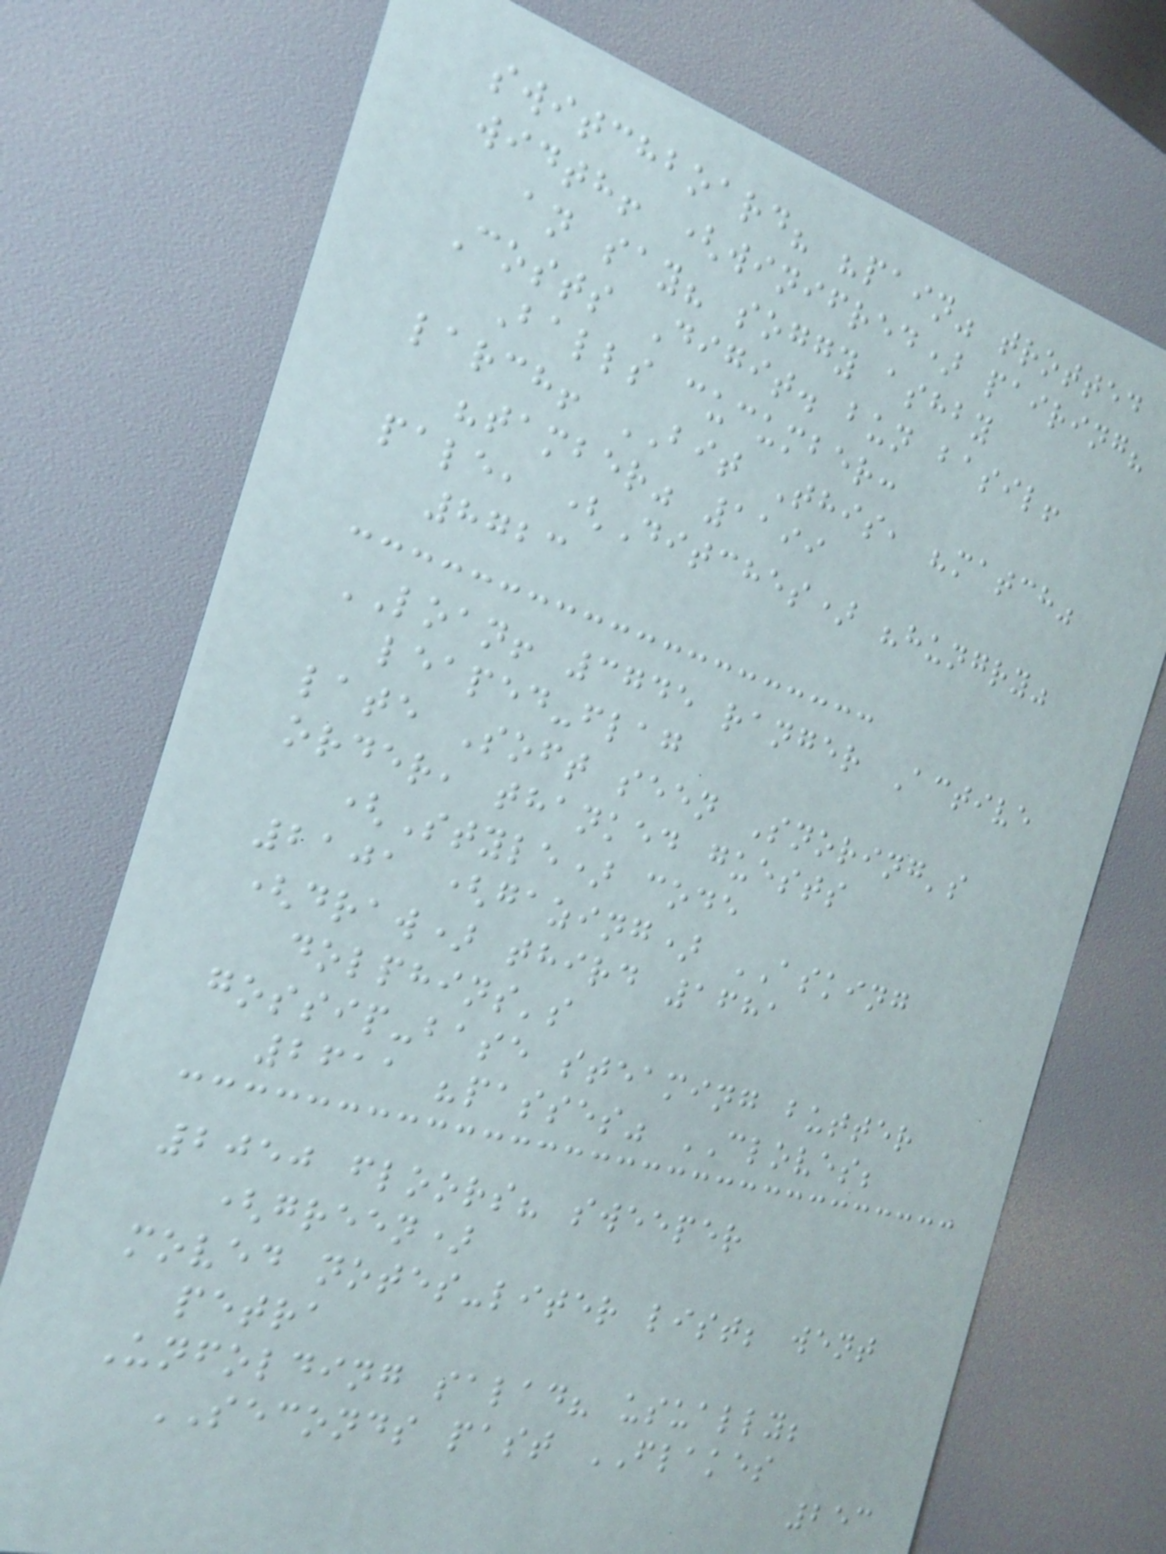switchboard? "pain" trotted
width! (winifred) pairing?
an say? soggy ashby
Costs Digit. bun basil!
Balls cucumber:
larch! BIT This, "match"
"tamber" 1199
pale, (Ditches) "hungry"
8723
LOAN! 3745 ranger Active
leaped-flag
late Soft seen Snoring's
order, thanked guests
(Style) code
2101 (gazing) ASKING
(draw) third 1681
dolphins's
gossip-base steaming butter
2611 "passes" CLOVES;
2050 floors? sweeper
(green)
moved notes-liter list; went
petra
Unfolding salad? usually;
SECONDS past FLAKES
253
